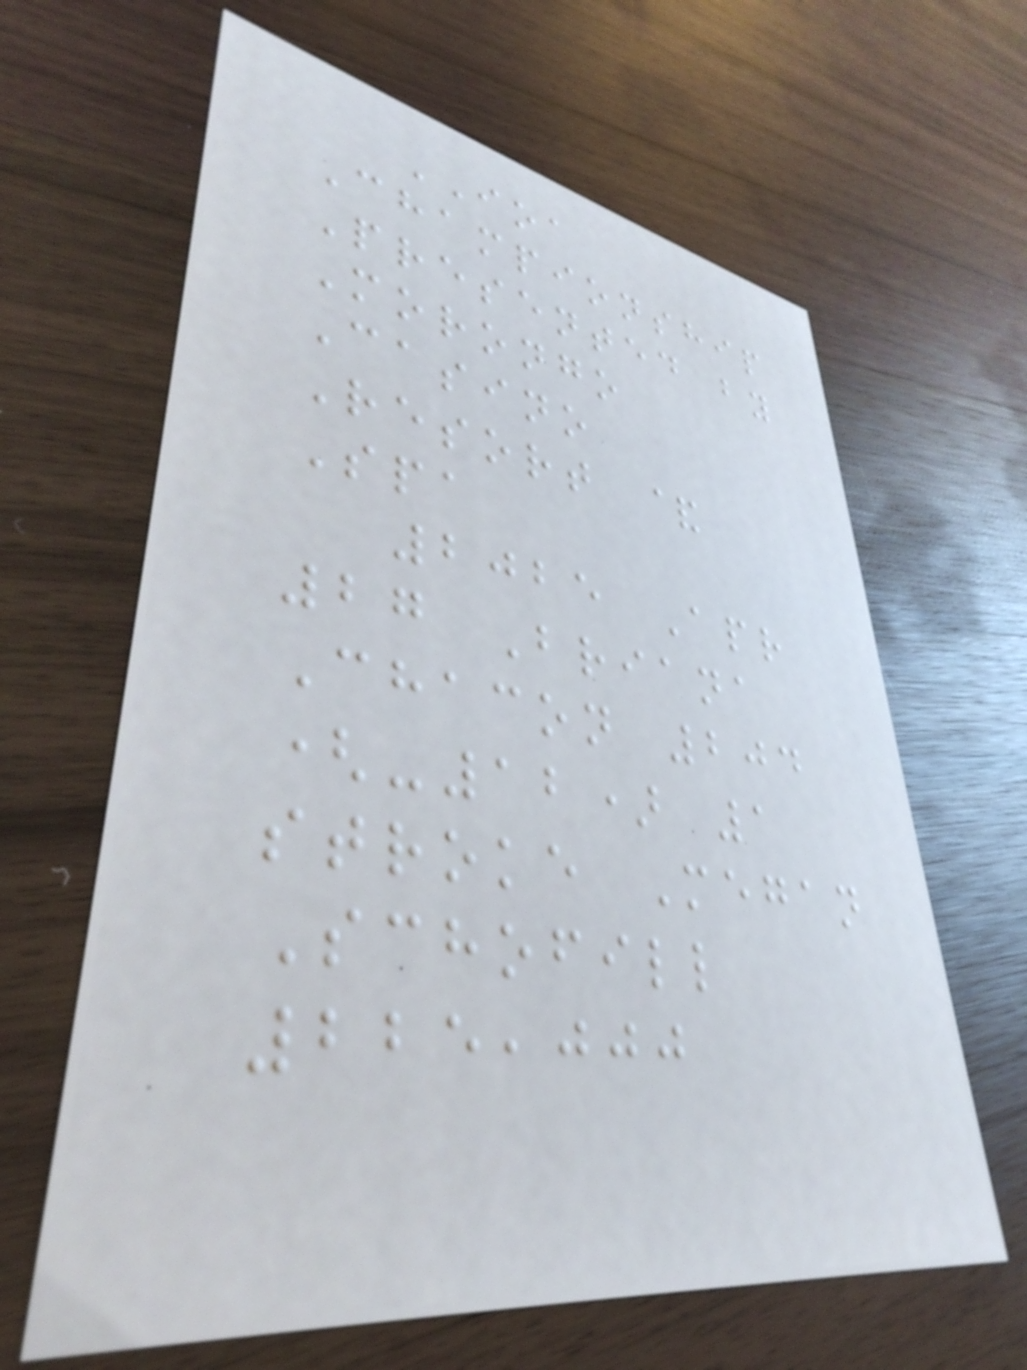IOA
Championship
Presented by
Morongo
Casino
Resort &
Spa
2025 Apr
27 Briana
Chacon 204
(-12) 1
stroke Megan
Schofill
225,000
